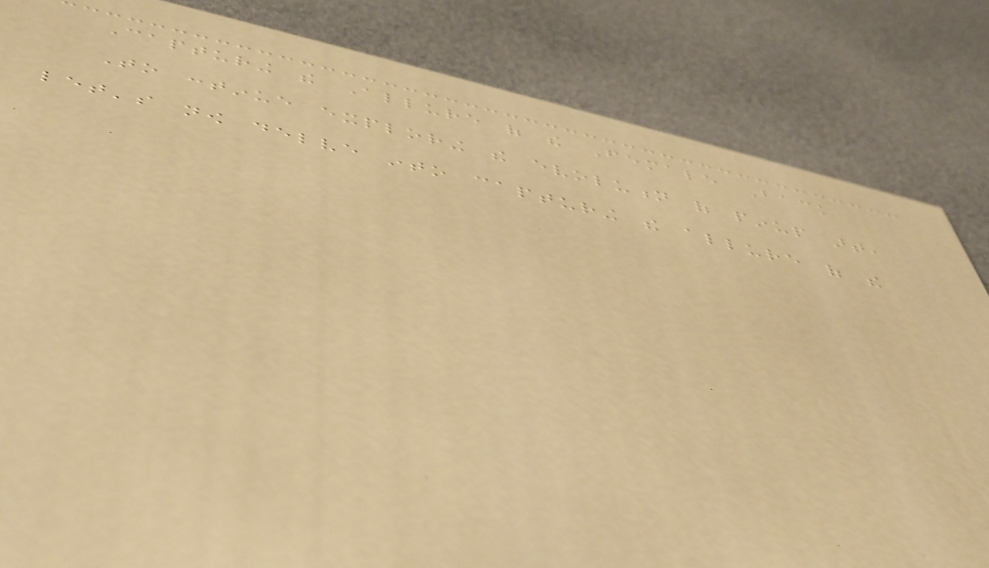Capturing the Allure of the Female Back
To continue exploring the evolution of pinup art,
let's now delve into capturing the allure of the
